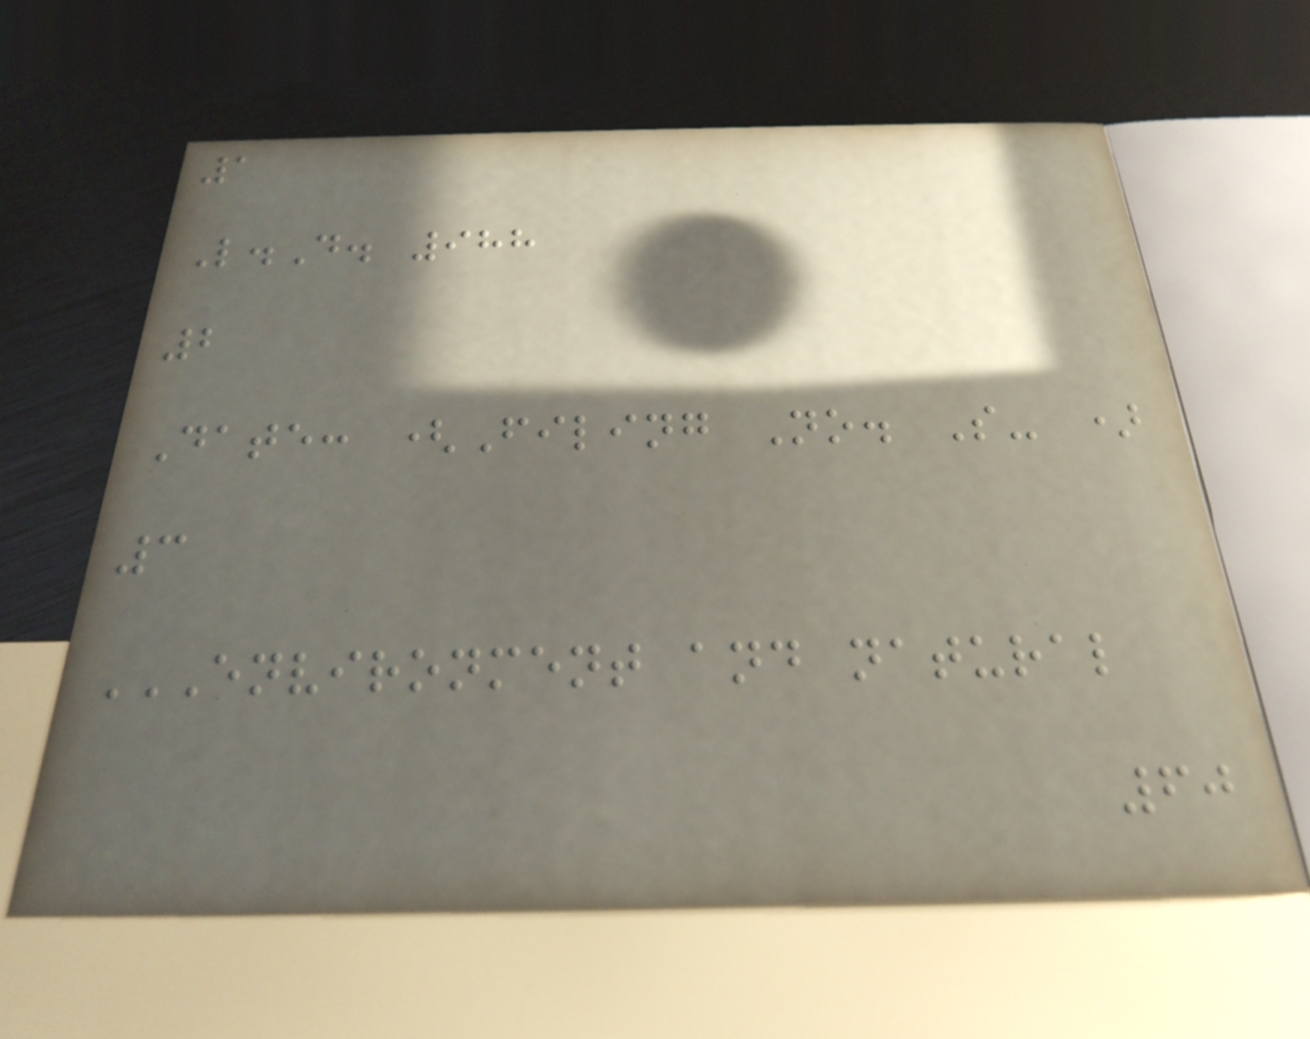1
L.D. 988
2
Date: (Filing No. S- )
3
ENVIRONMENT AND NATURAL
60
